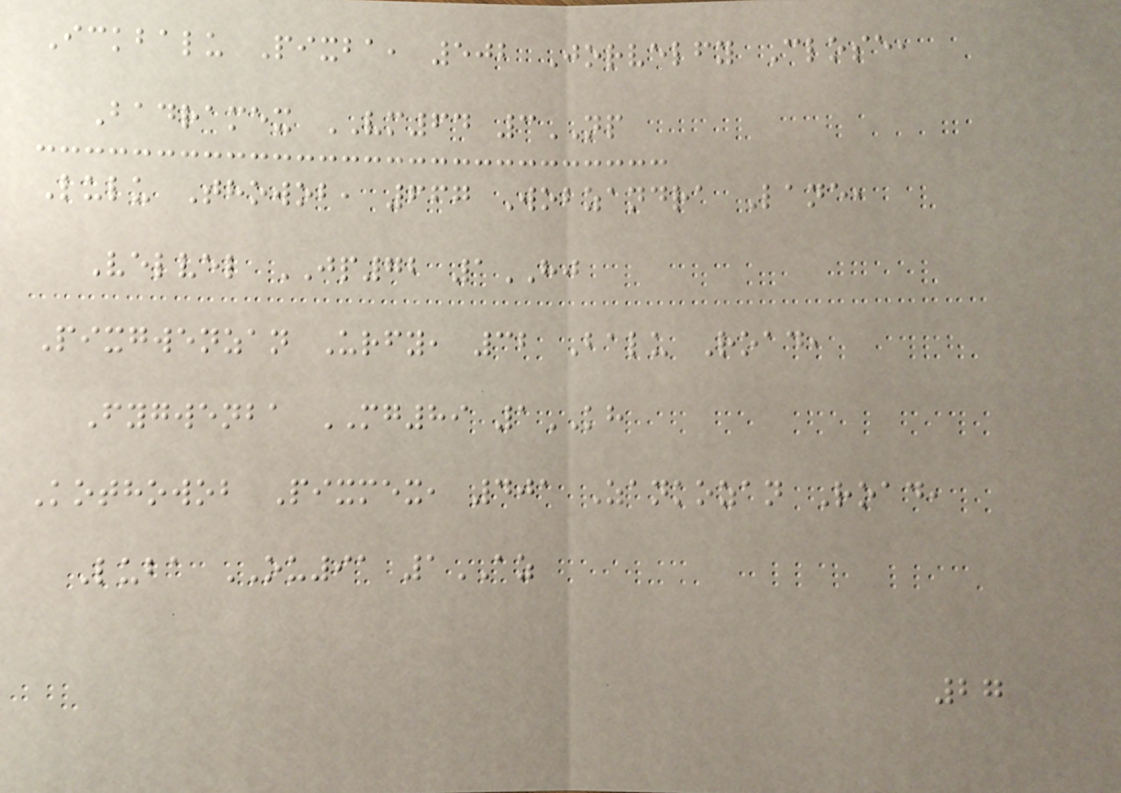Ickbalu Pixba, 502 Jorvelfy Close,
Badramex VM64 3NP
Lulu Thowob, 667 Wobzandra Lane,
Velvel JP72 1HJ
Pixgwenzan Urfy, 32 Balu Road,
Fygwenba MG89 1KH
Kothowob Pixmex, 401 Zankozan Road,
Luba OU91 1AZ
27
